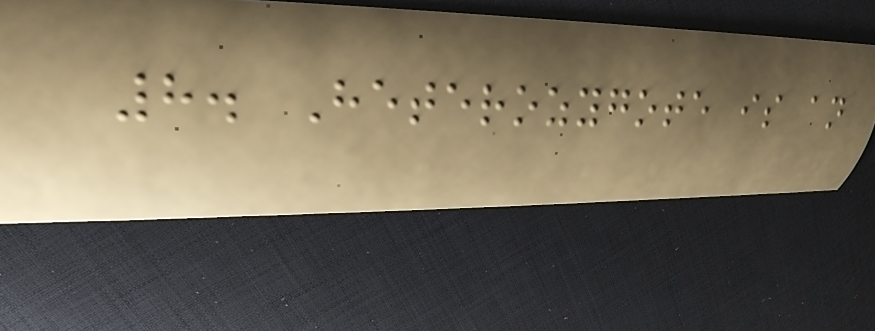8. Heterozygote is an
